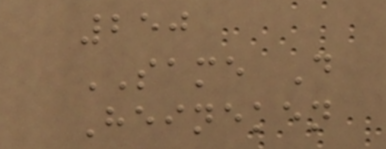250
SAME D
Heineken
